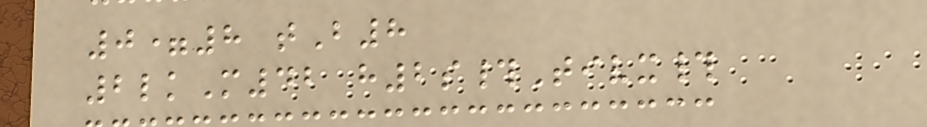0=8 tB8
2lkM42 h2s#Tivx#
